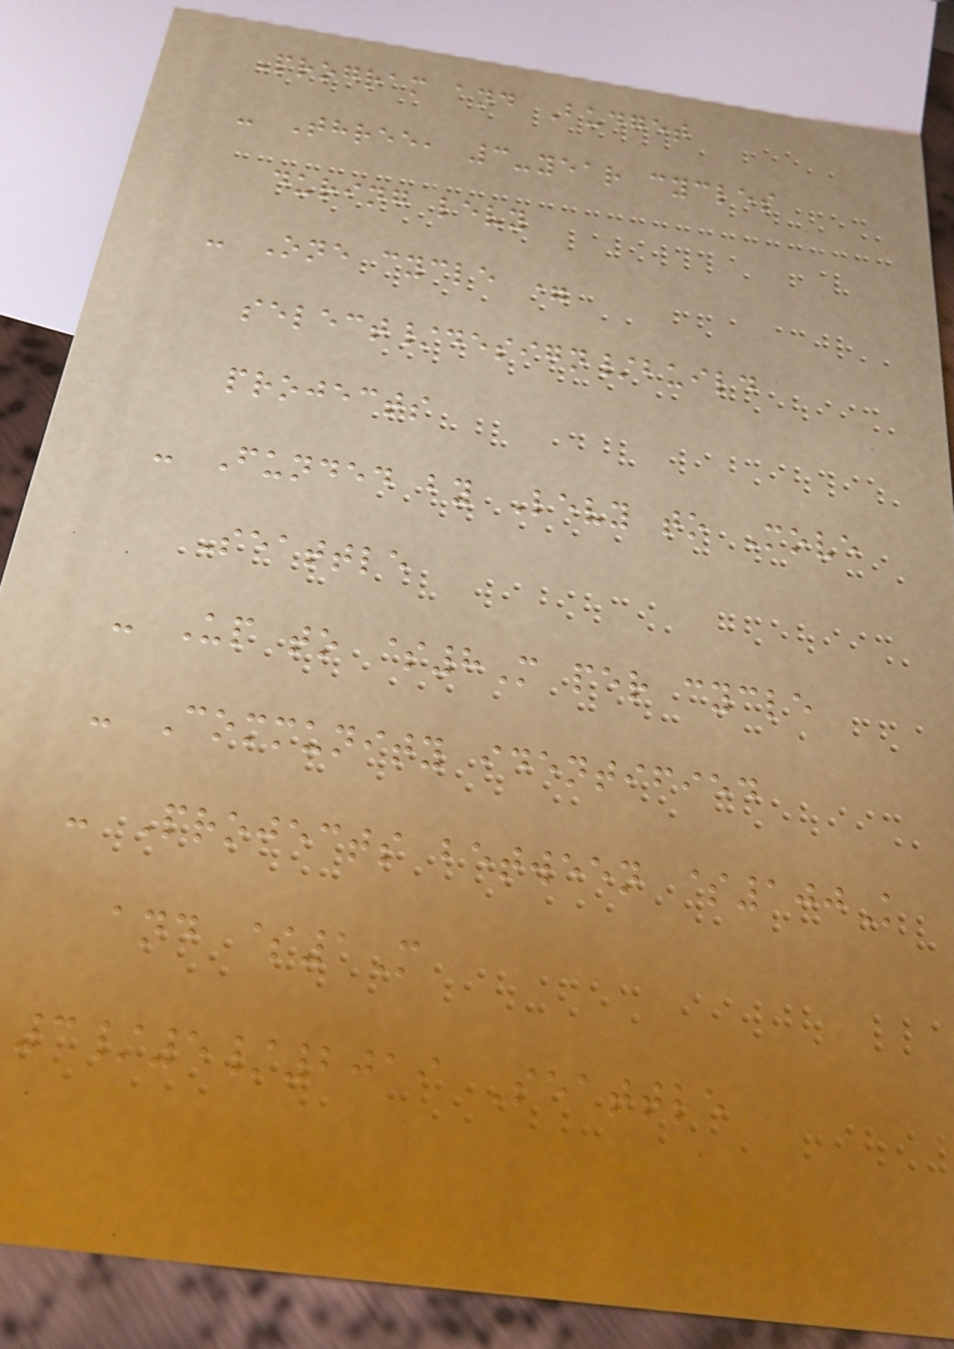Program and Budget
- Three, 3-year cycles
during levy
- One cycle =
select/design/build
projects
- Funded by Levy to Move
Seattle
- Up to $8M per cycle
- Community identified
- Projects between $100K
and $1M
3/5/2019 Seattle
